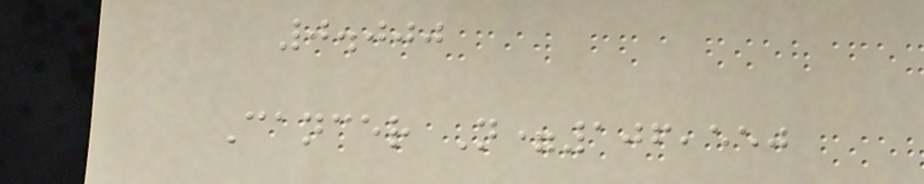0.000
Cancer N=106,550
